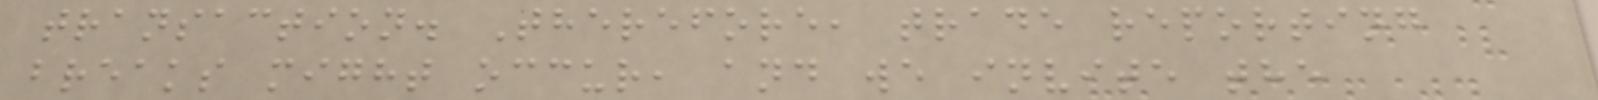transaction. Therefore, trade reporting
breaks might occur, and we invite the
